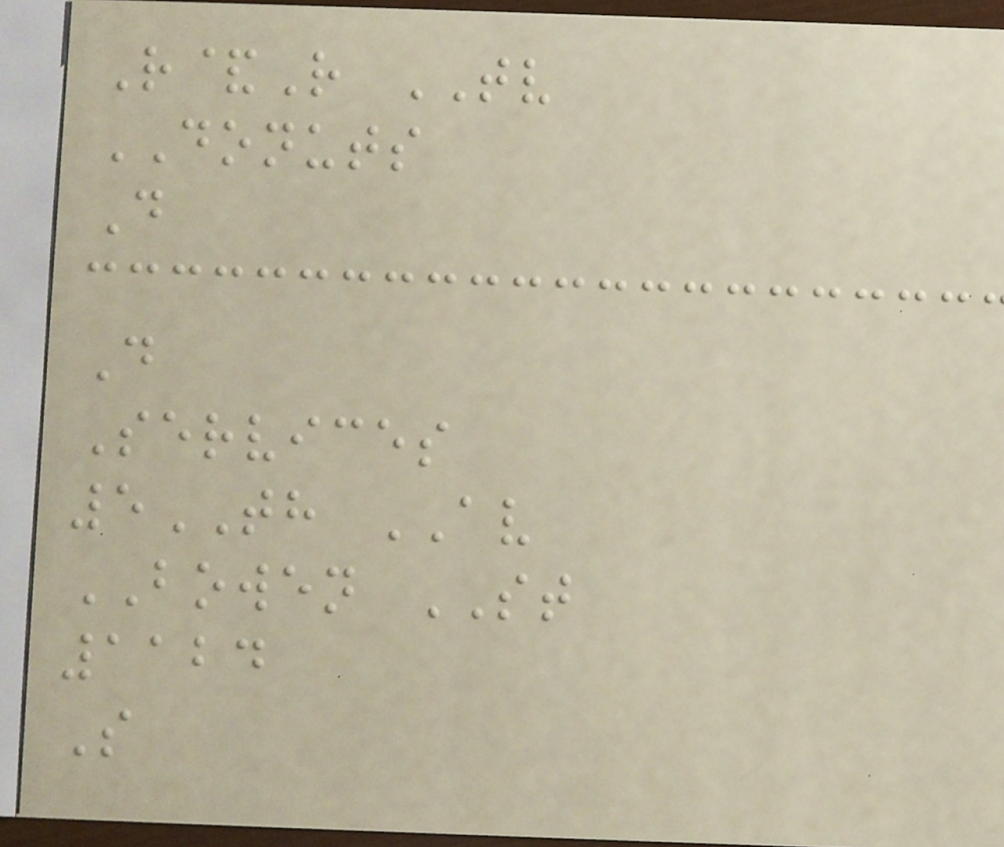R&R TV
DONUTS
D
D
Services
5TH AV
BOWEN ST
1124
S
